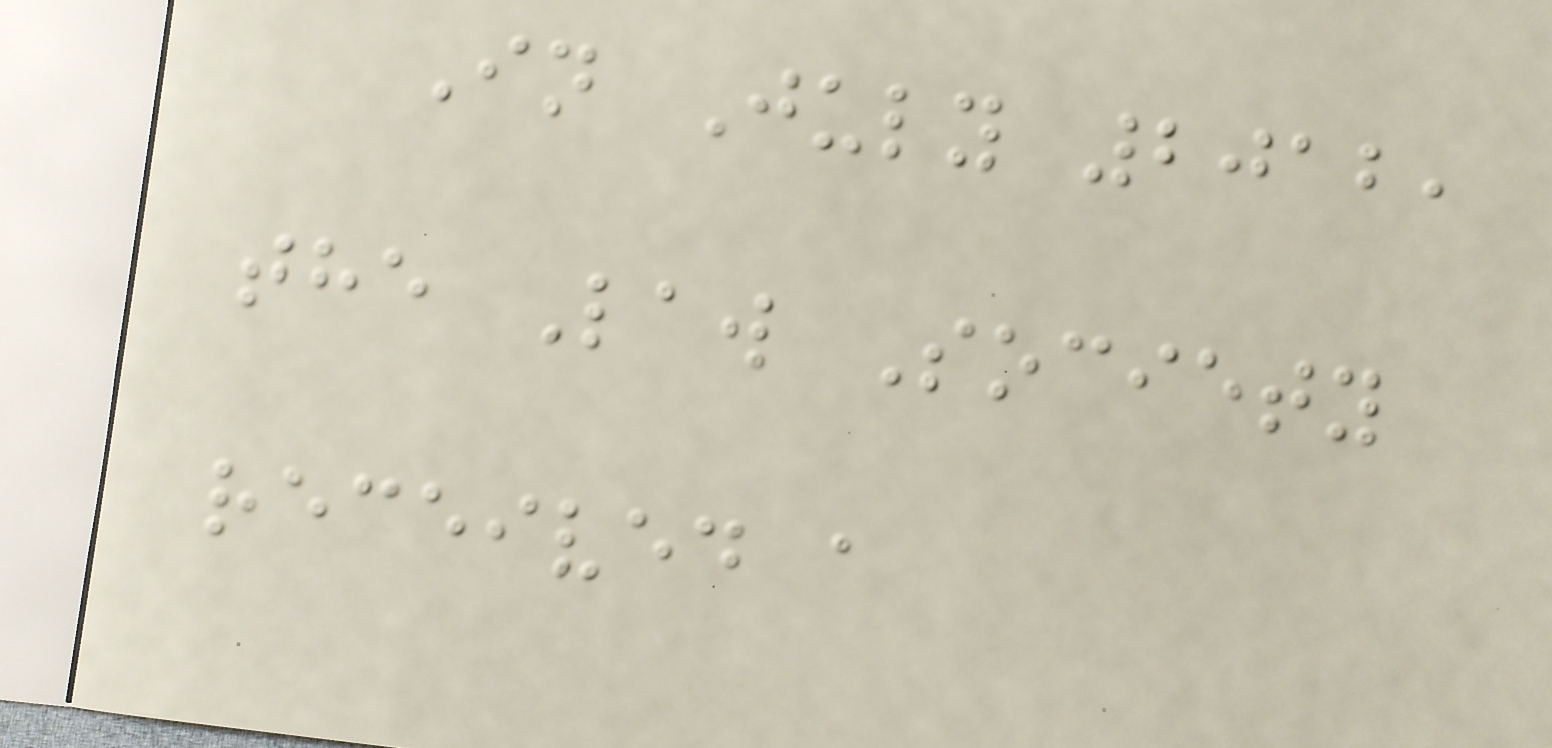In July 2012,
the Law Society
received a
